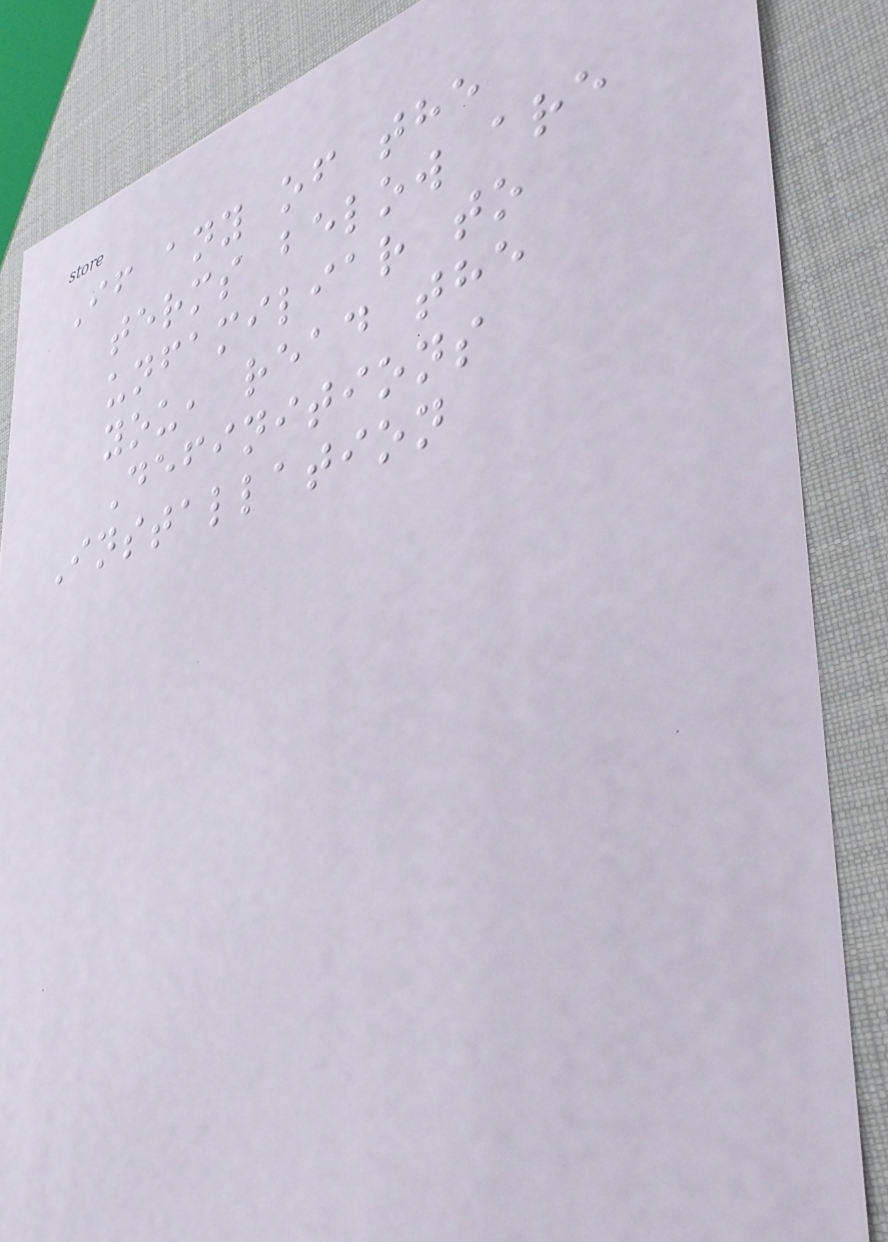If any of the
terms below are
unfamiliar to
you, read the
Definitions
Installation
